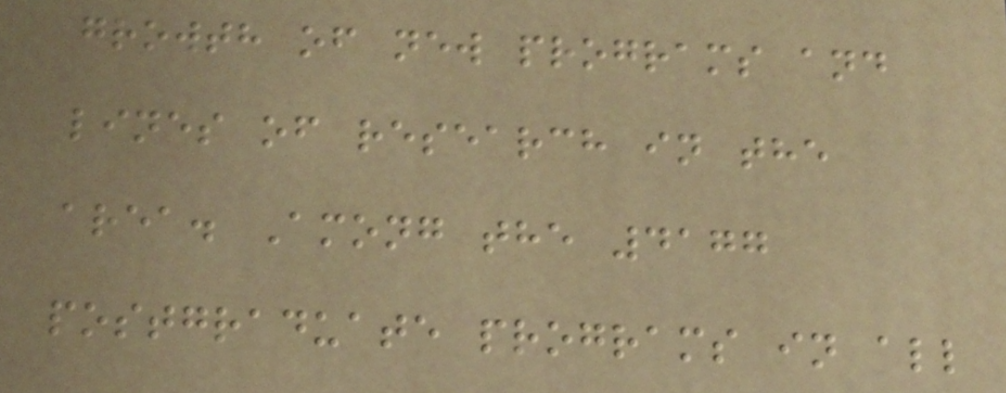growth of new programs and
lines of research in the
area. Among the 4177
postgraduate programs in all
